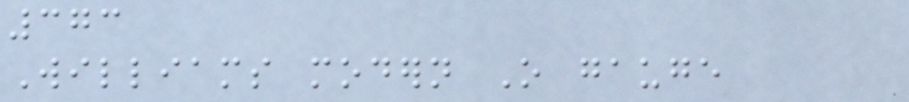373
Williams modern O gauge
